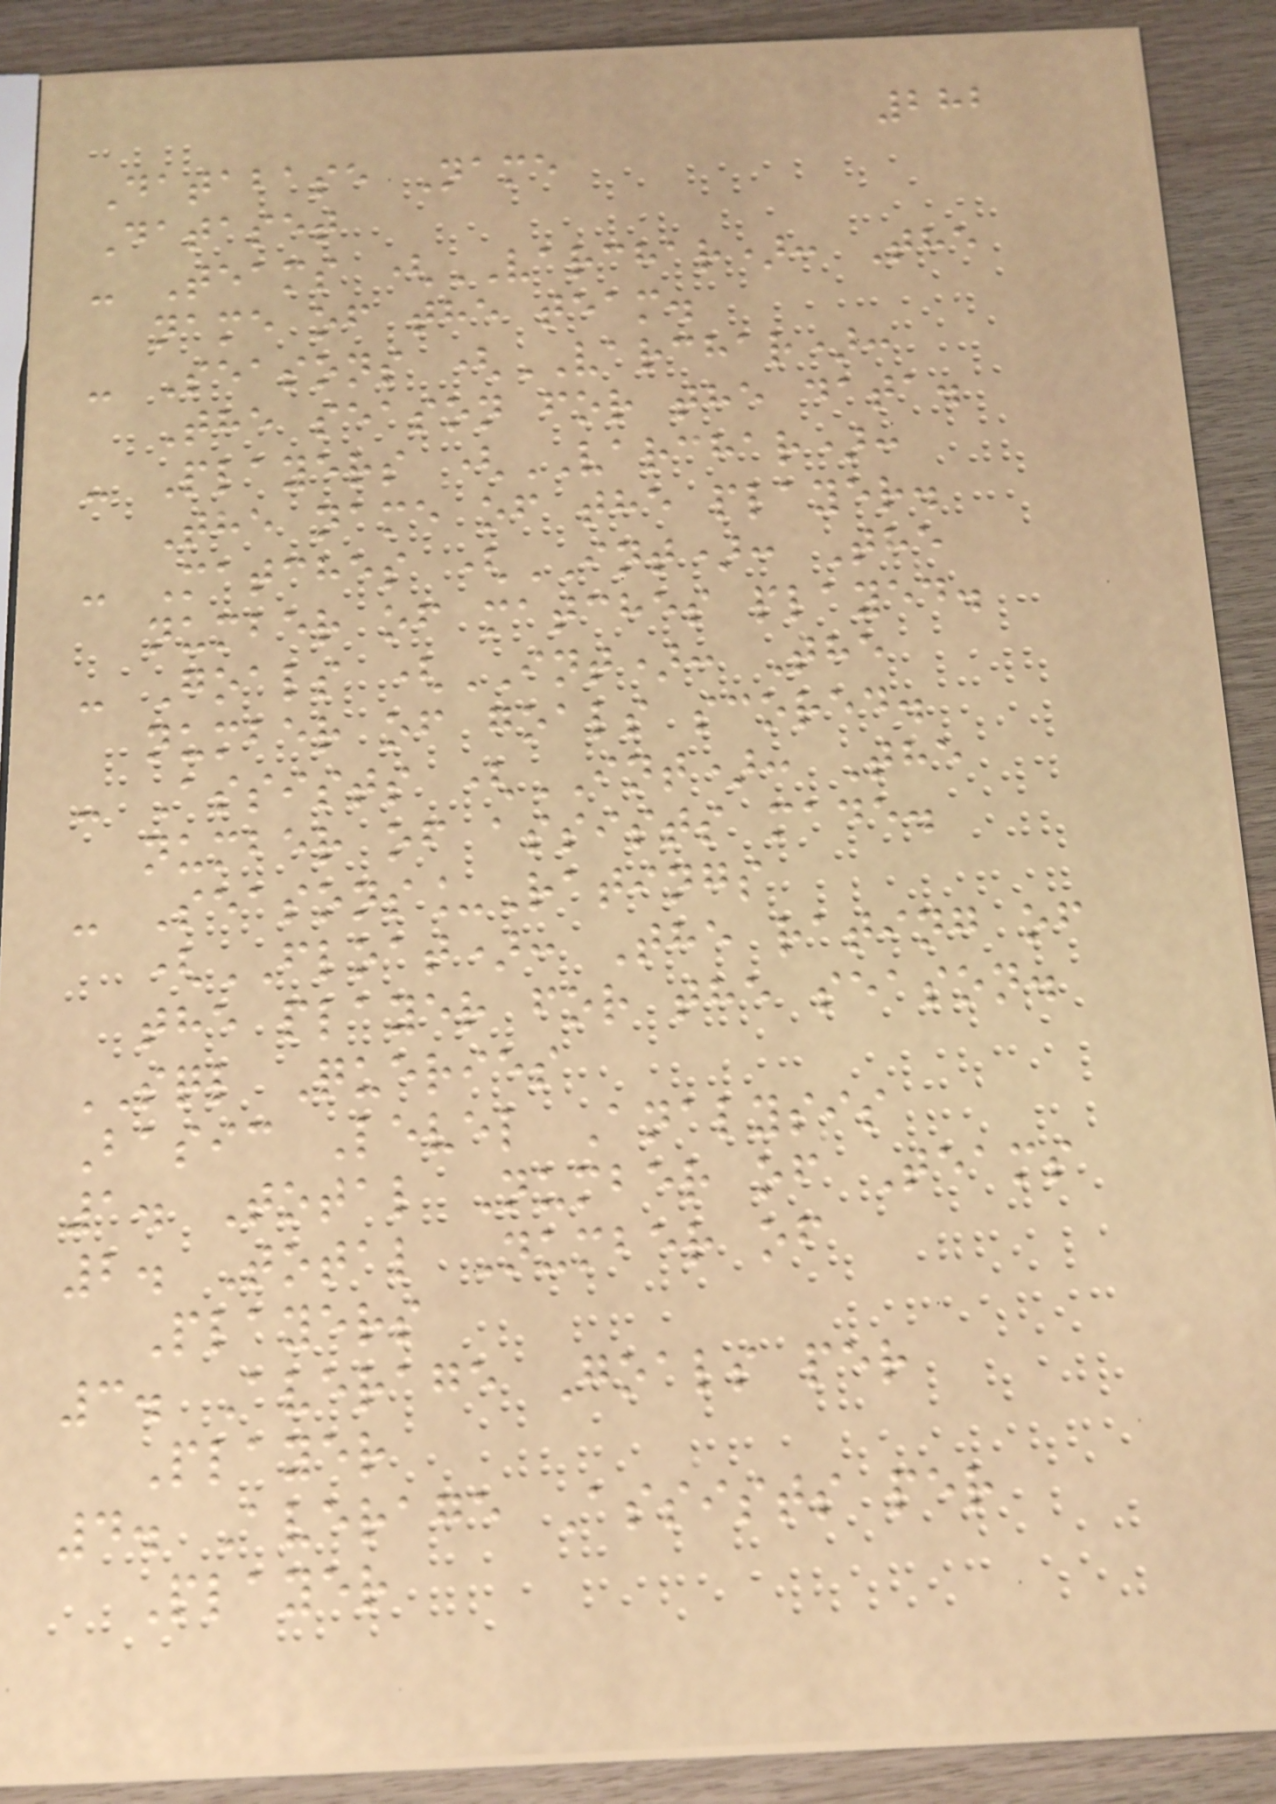282
Database Name
Dataset
- Teams (VARCHAR): The
name of the team.
- Seasons (VARCHAR):
The season for the data.
- Players (VARCHAR):
The name of the player.
- Matches (INT): The
number of matches played.
- Goals (INT): The
number of goals scored.
- Assists (INT): The
number of assists made.
- Seasons_Ratings
(FLOAT): The rating of
the player for the season.
SQL Queries
Basic Level Analysis
1. Total Number of Teams
2. Total Number of
Players
3. Average Goals per
Player
4. Average Assists per
Player
